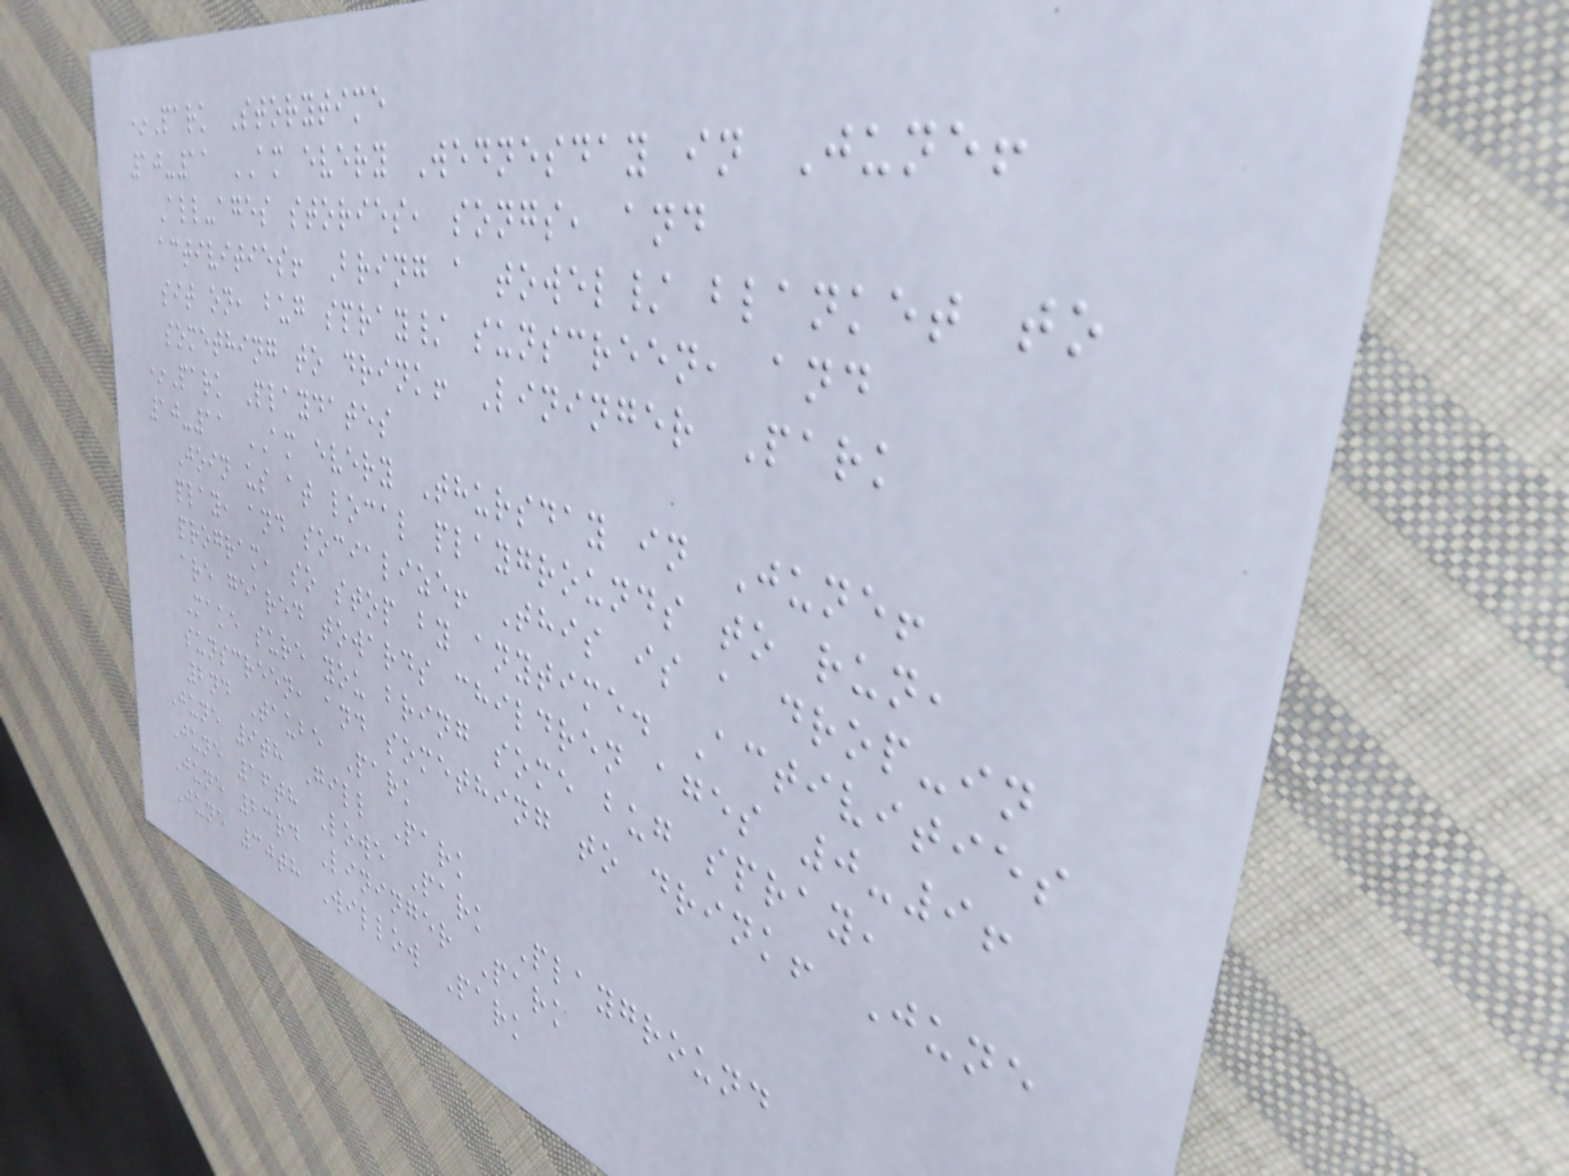*Park Storytime
10-11 AM every Wednesday in June!
All-ages stories, songs, and
activities! Bring a towel/ blanket to
sit on, bug spray/ sunscreen, and
something to drink! Lininger Park
*Park Playdates
10-11 AM every Thursday in June!
Join us at local playgrounds to run,
play, and socialize! This is a drop-in
program, so stop by anytime. Activities
are geared towards children ages 0-9!
Make sure you bring some bug spray,
sunscreen, and something to drink! June
2nd Taube Park
June 9th Gill Park
June 16th Lowe Park Playground
June 23rd Lininger Park
June 30th Willow Park
